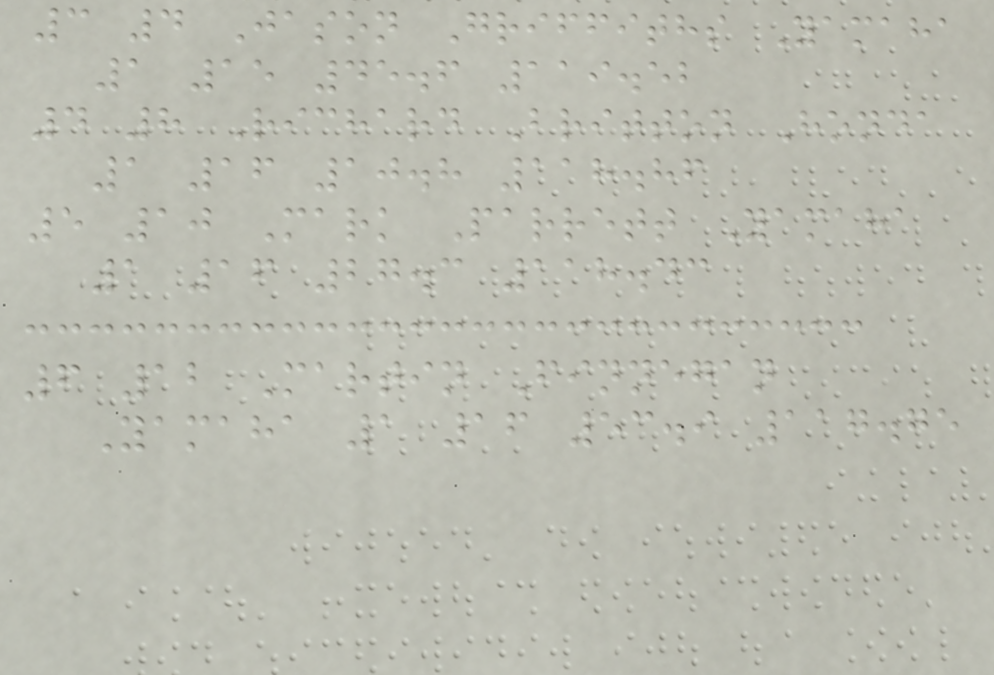3 4 Jason Griffiths Yamaha
1 15 45.6 119.52
4 8 Richard Britton Honda
1 16 10.8 118.86
5 10 Mark Parrett Yamaha
1 16 27.3 118.43
6 12 Martin Finnegan
Yamaha 1 16 53.9 117.75
